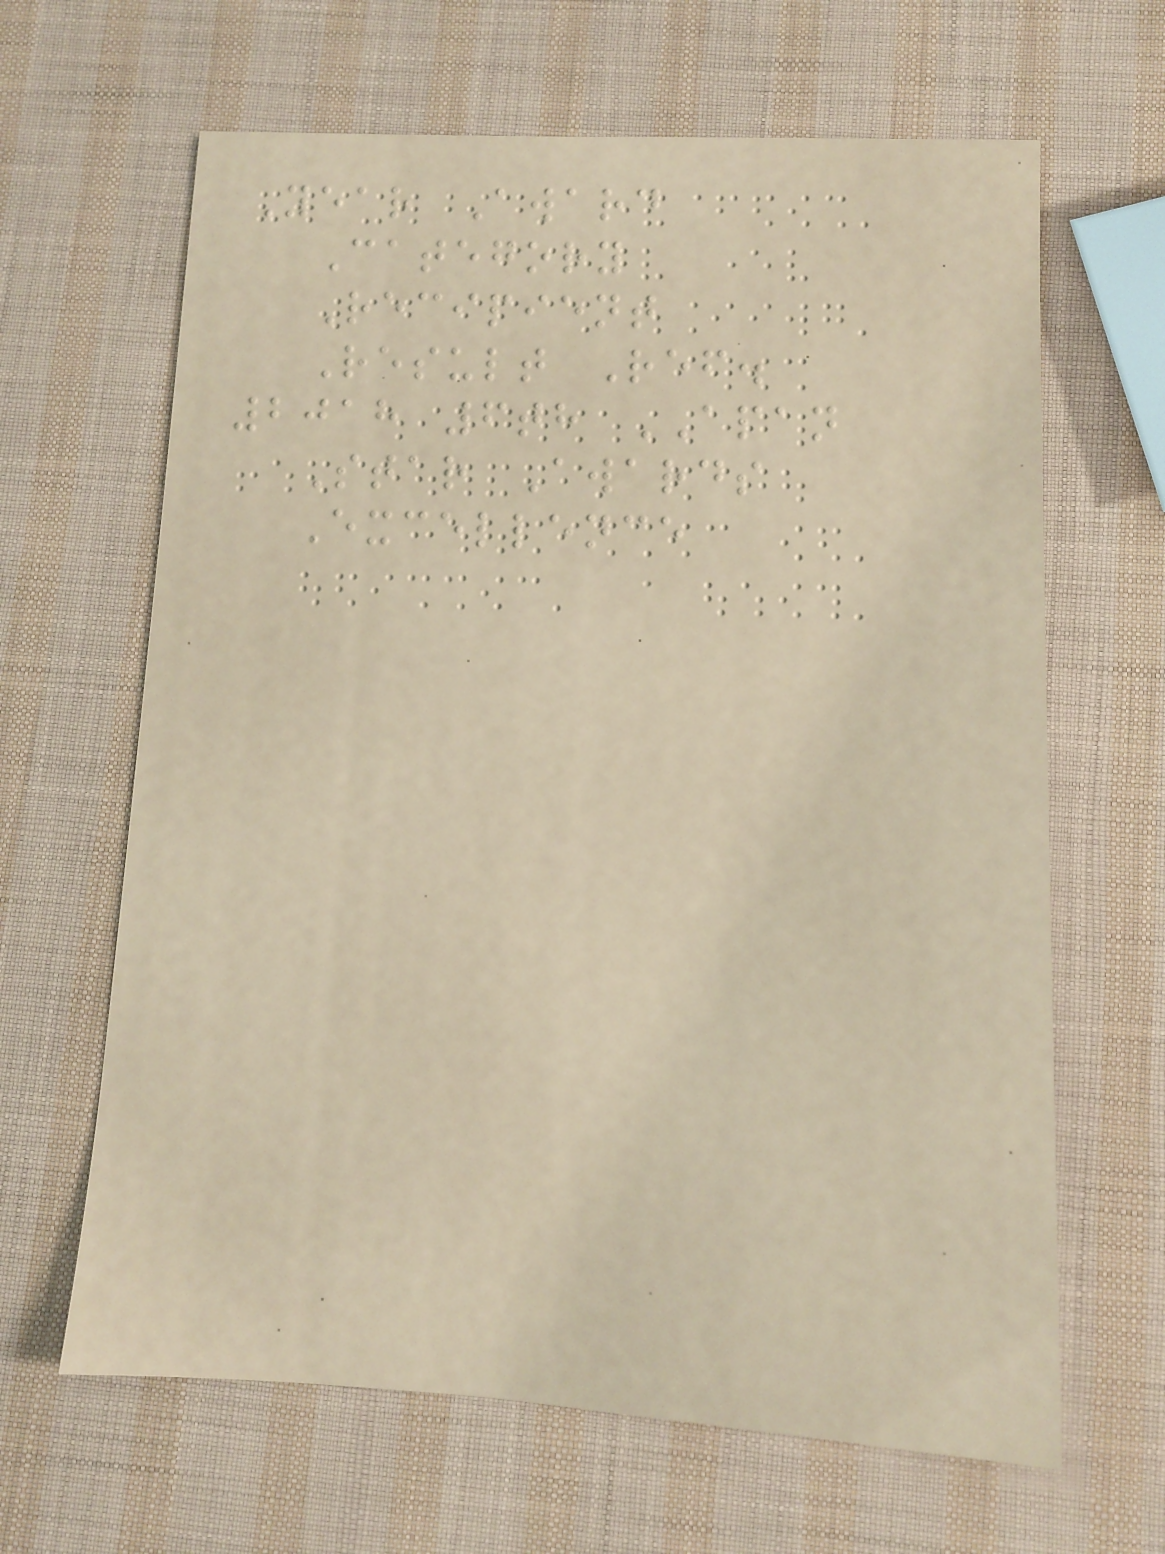Year Award
Category
Recipient
Result Ref.
2018 6th APAN
Star Awards
Excellence
